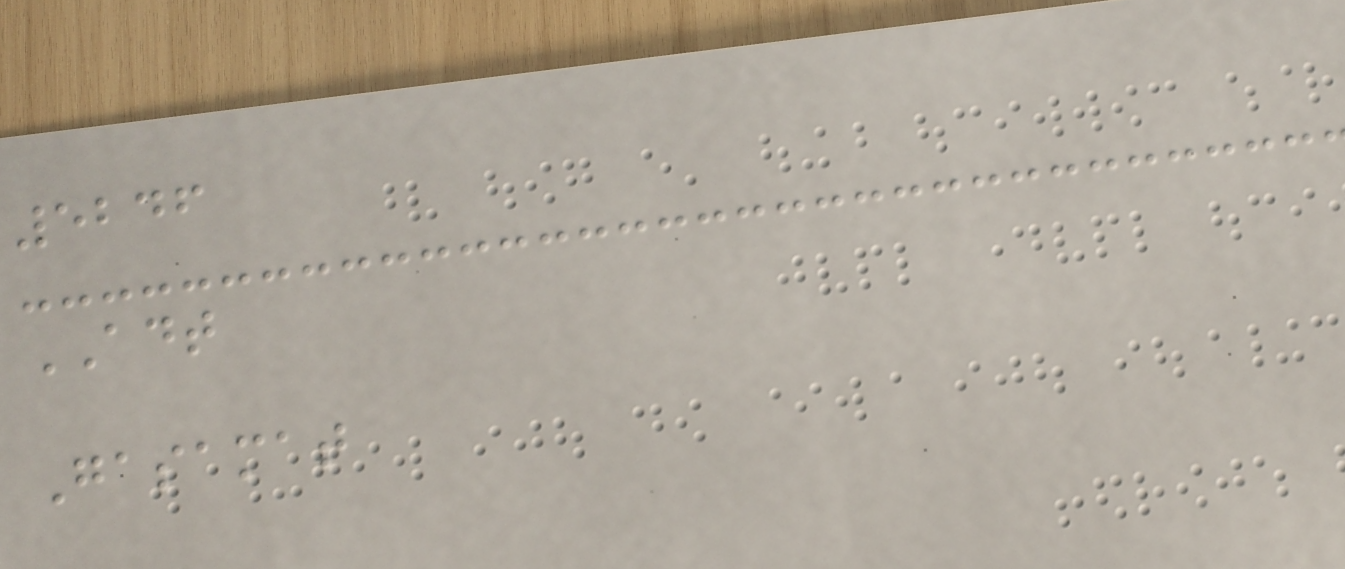5246
ADT
Gasamat
